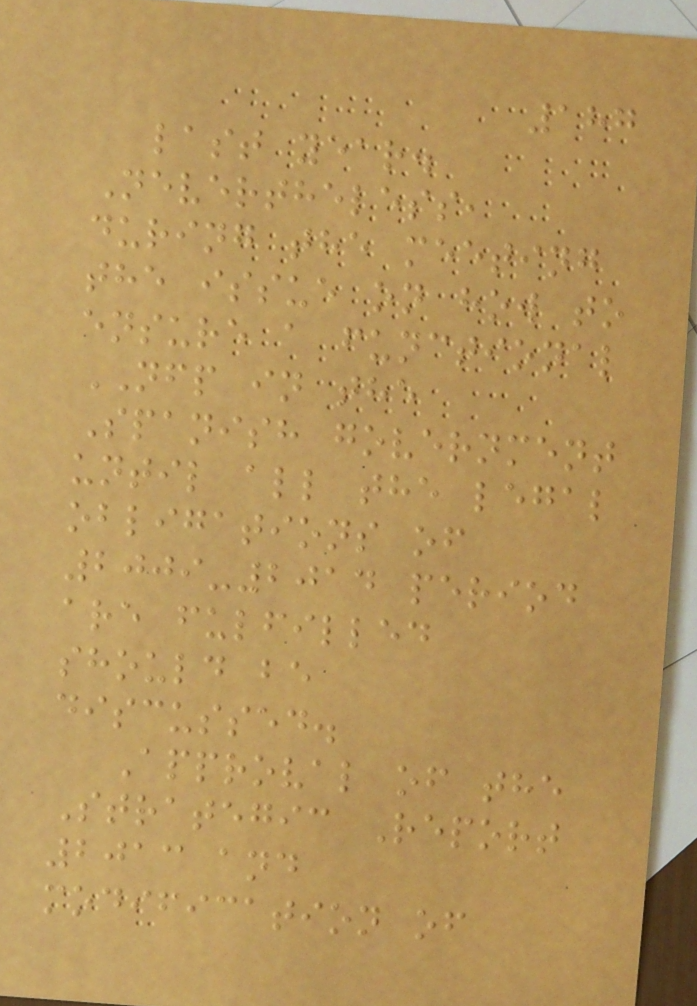187
last year.
Nevertheless,
during the meeting
the issue on how to
ensure a functional
NFP in the
Spanish government
until all the legal
obligations of
2009-2014 period
are fulfilled
should be
discussed.
Approval of the
Strategic Report
2013 and
modification of
